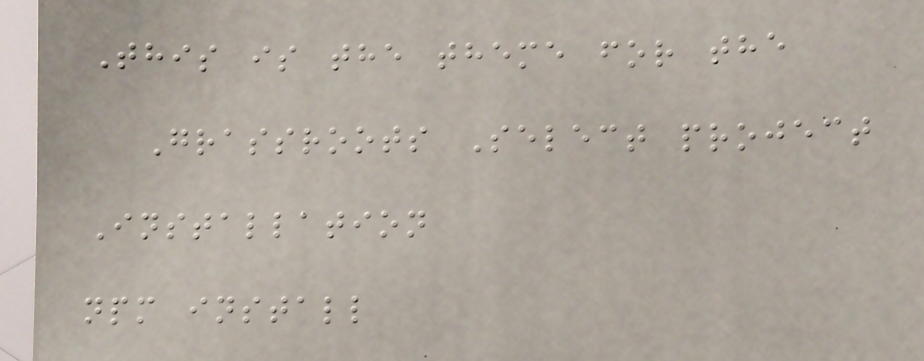This is the theme for the
Grassroots Select project
Installation
npm install
